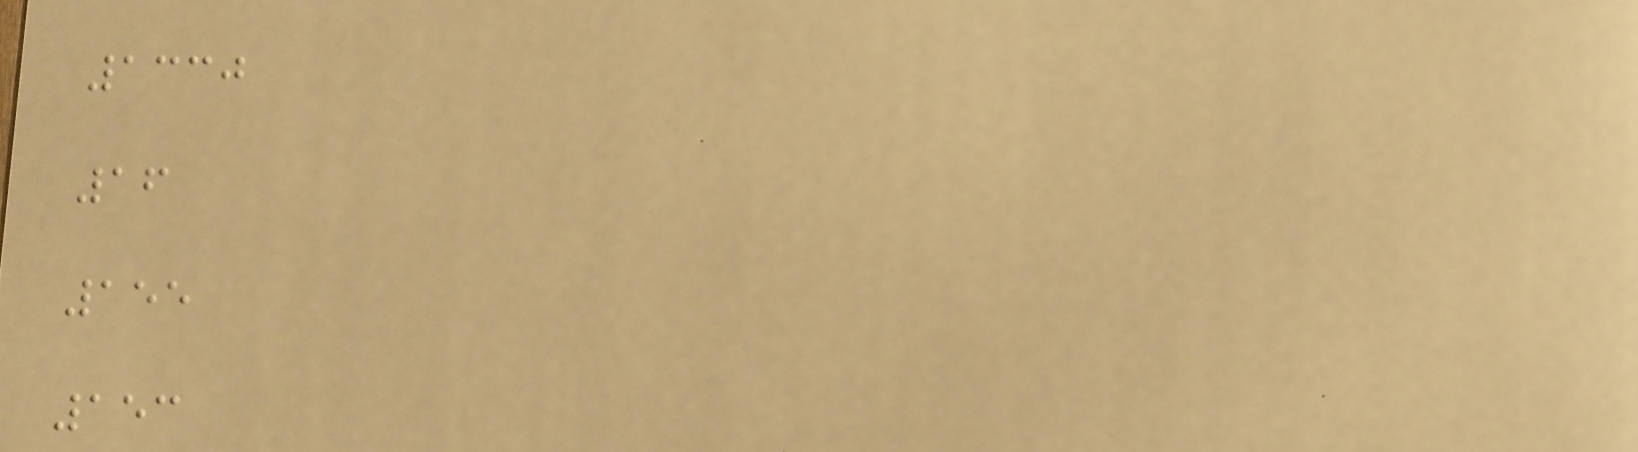1330
16
155
153
